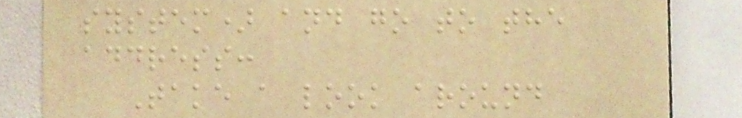system) and go to the
address:
Take a look around
